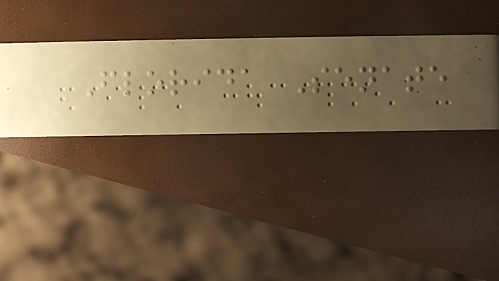Florida Senate
